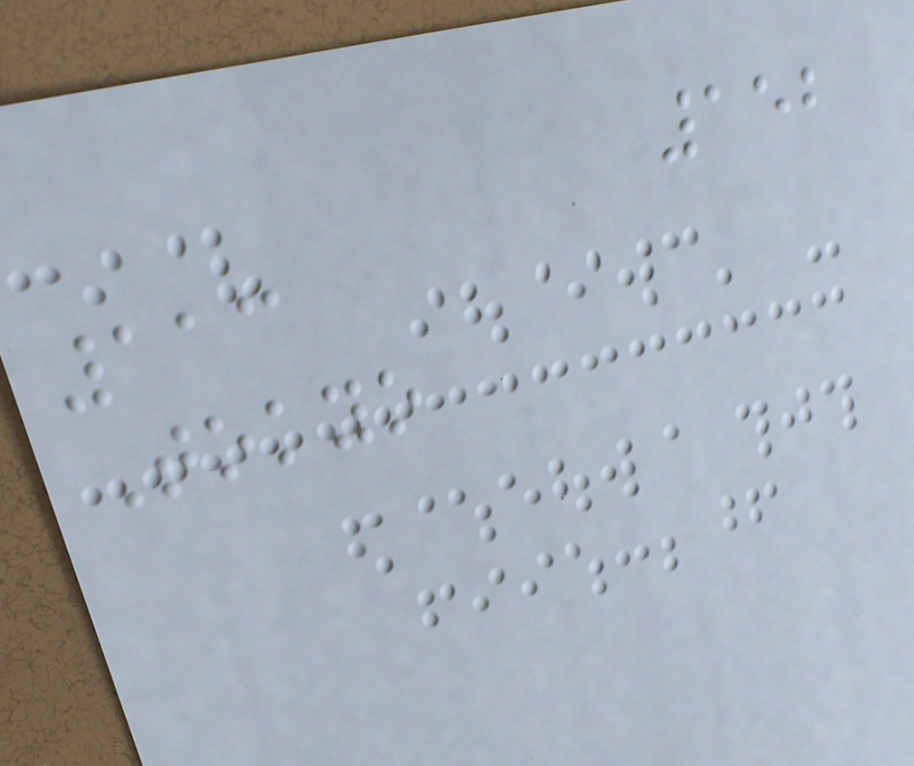152
113
Tokyo
